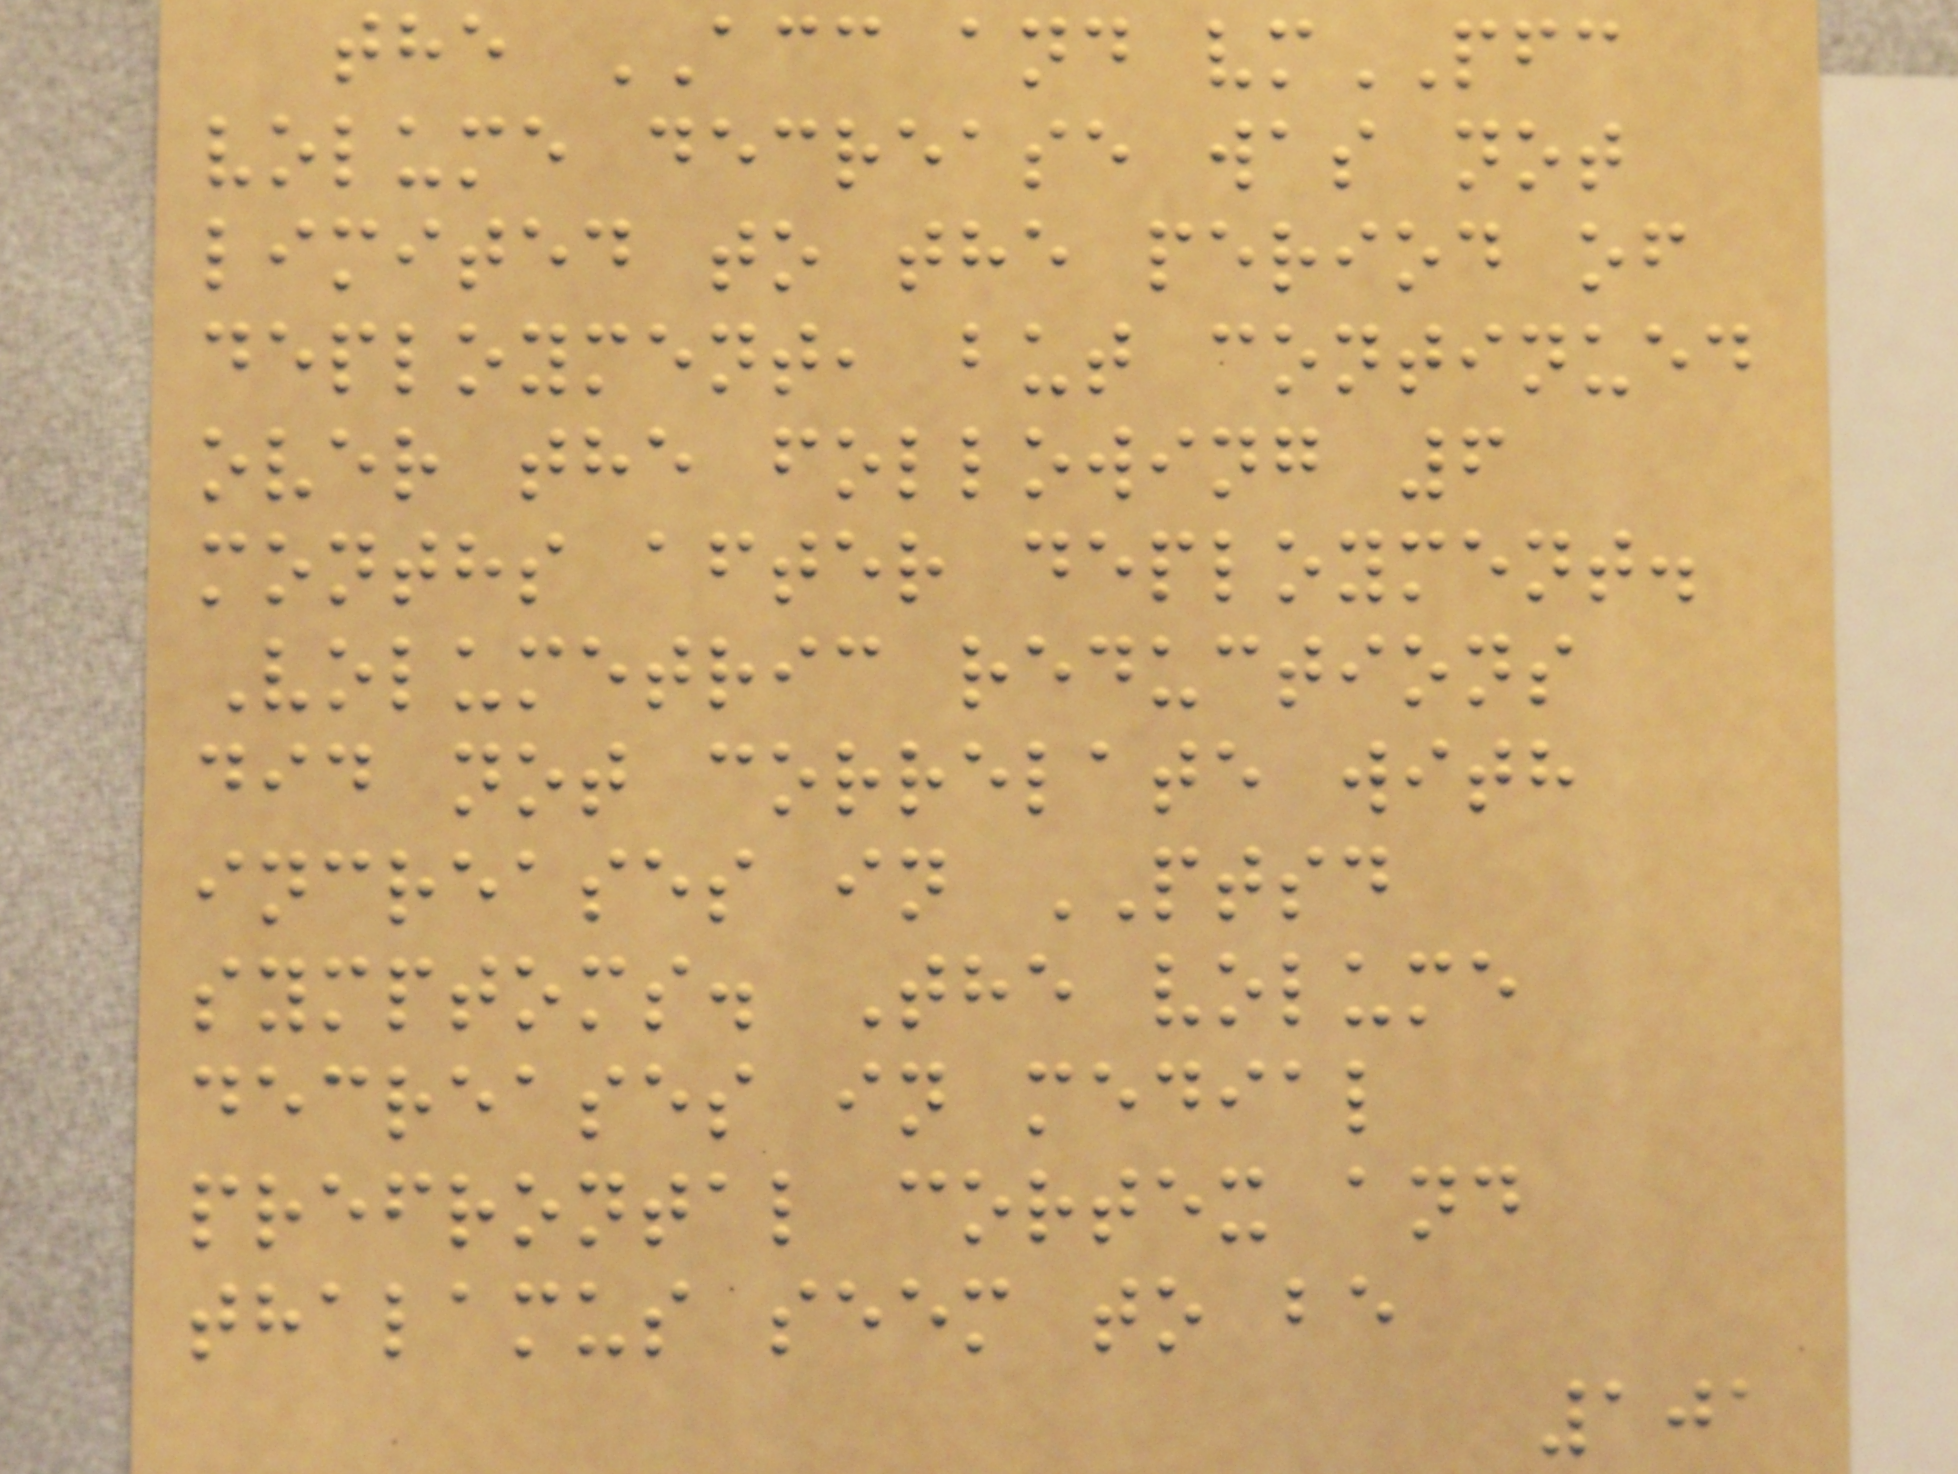the ACC and vmPFC
volume decrease was not
limited to the period of
deployment, but continued
over the following 6
months after deployment.
Volumetric reductions
did not correlate with
increases in PTSD
symptoms. The volume
decreases in medial
prefrontal cortex and
thalamus seem to be
101
